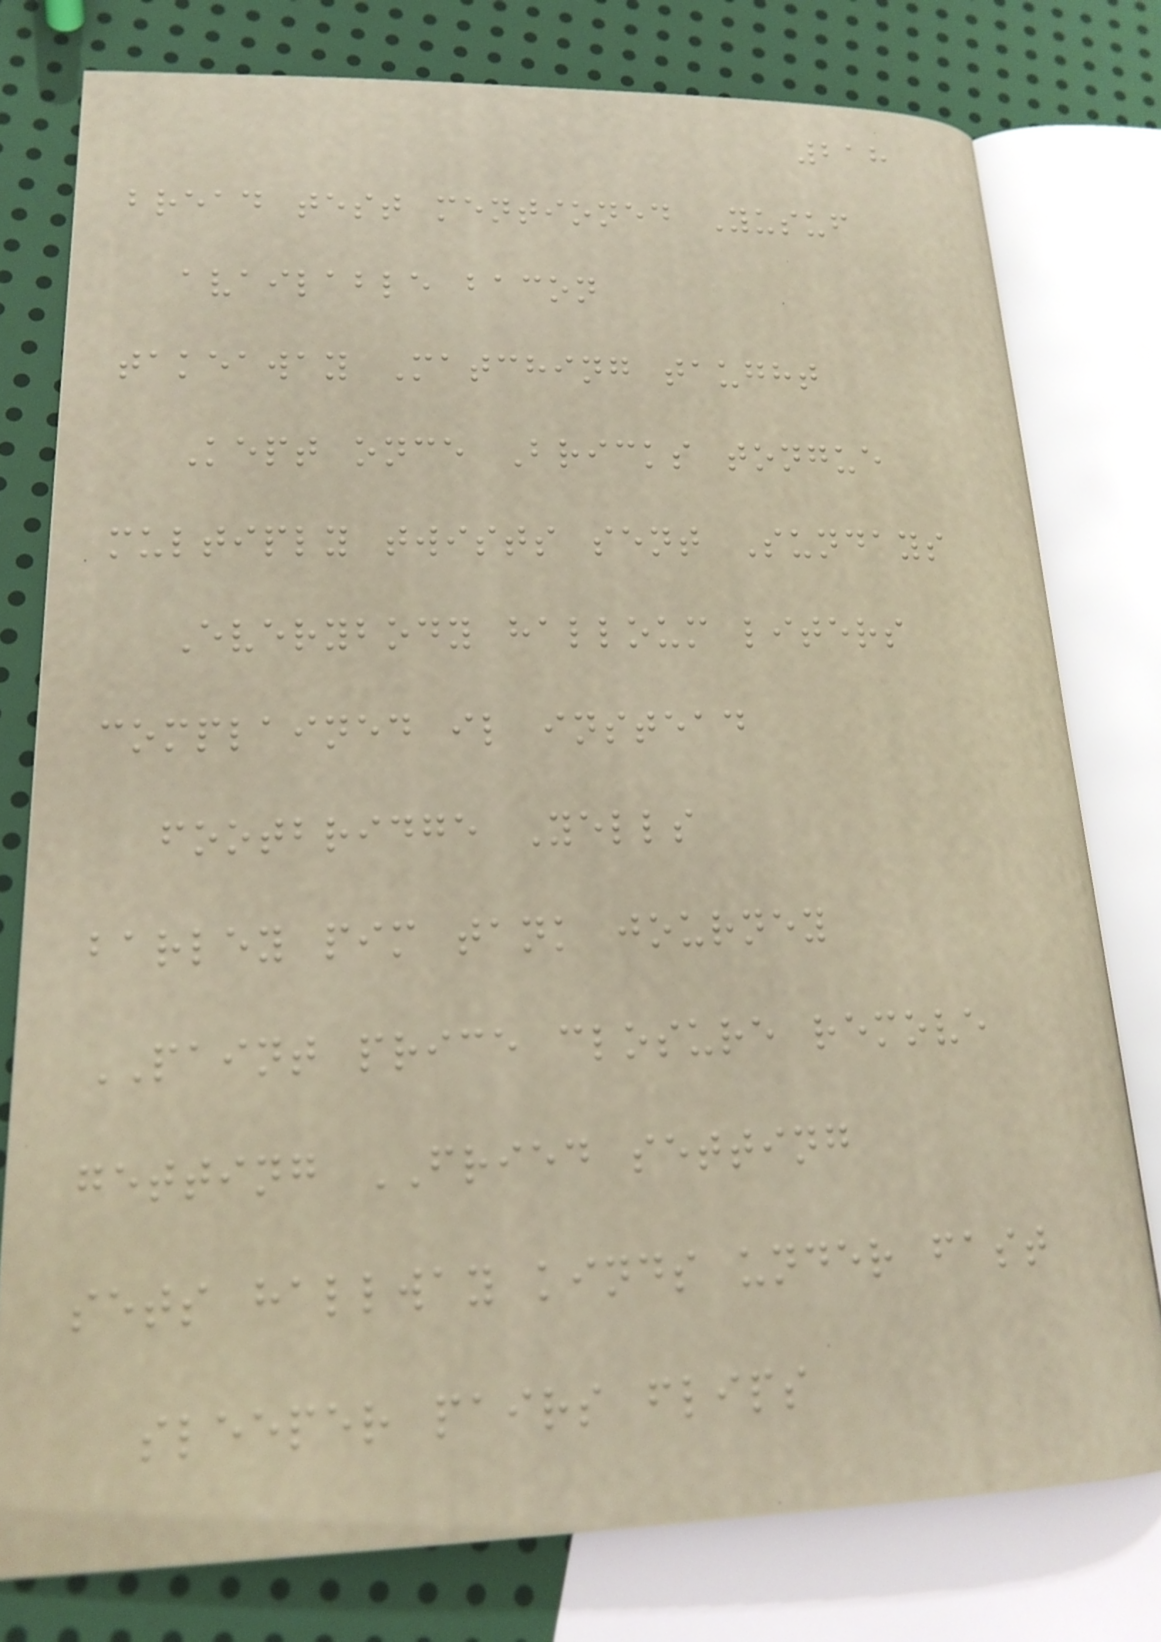218
bread test mentioned Yusuf
available bacon
takeaway Matching taught
Kept once Bricks tongue
multiply twists sent Sundays
Everybody halloum liters
complained il instead
footbridge Yells
barley pim tank journey
PAINT price closure remove
getting FRIED setting
sets hallway kinds under fast
sleeper pairs flips
